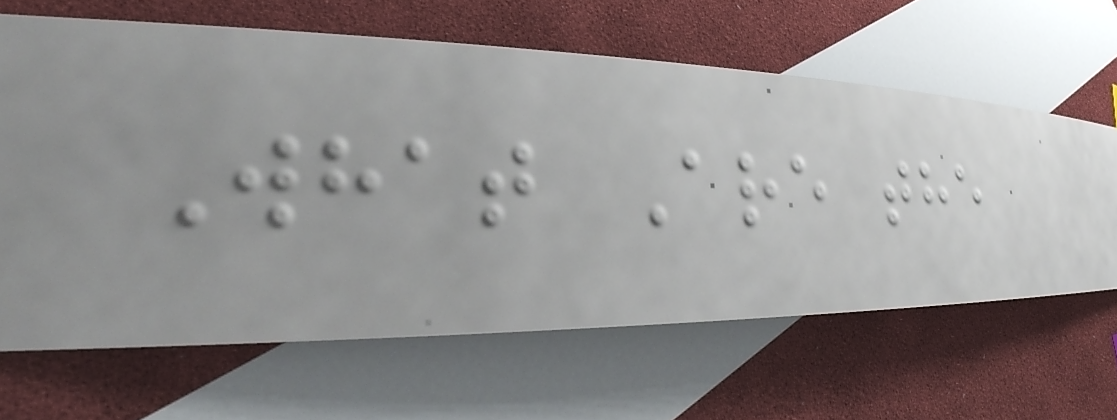What Are the
